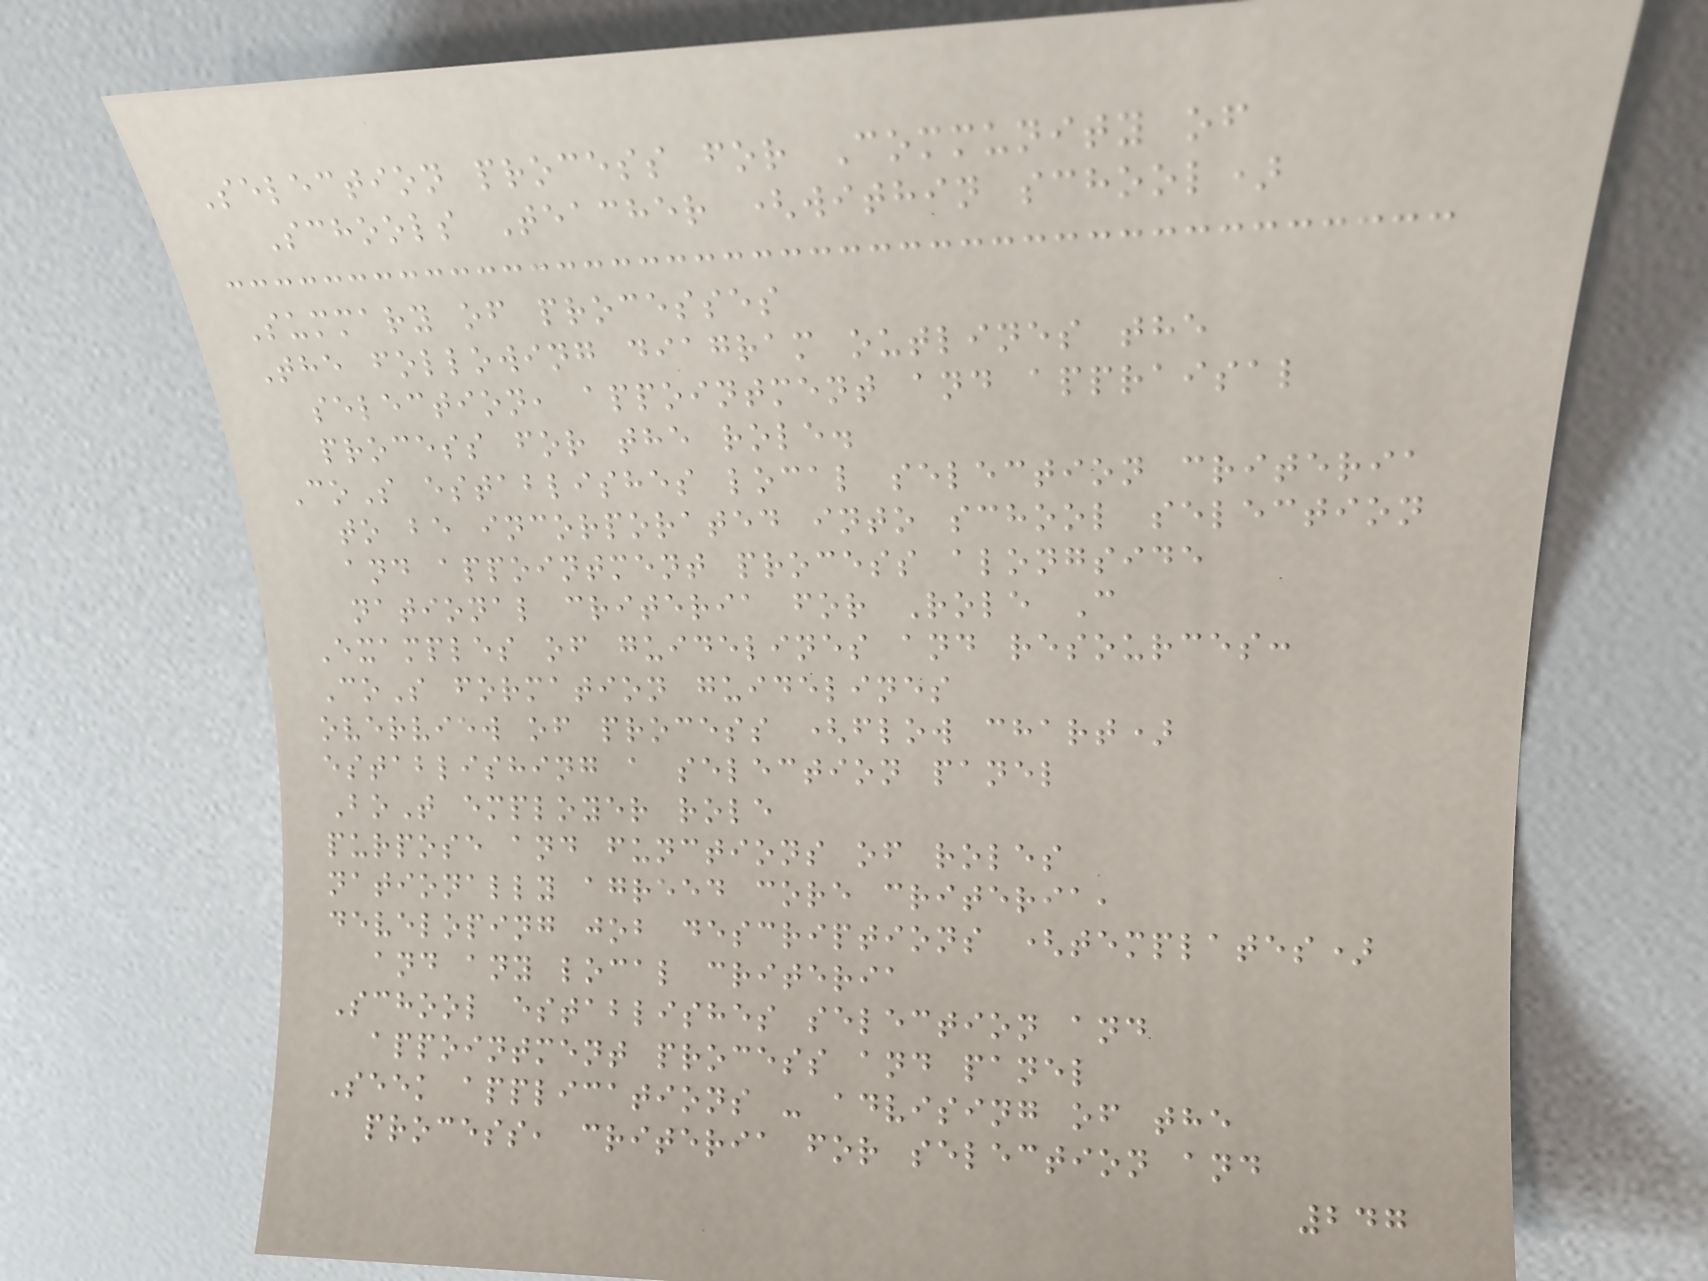Selection process for Community of
Schools Teacher (within school)
Summary of processes
The following diagram outlines the
selection, appointment and appraisal
process for the role.
CoS establishes local selection criteria
to be incorporated into school selection
and appointment process alongside
national criteria for Role C
Examples of guidelines and resources:
CoS formation guidelines
overview of process (flow chart)
establishing a selection panel
BoT employer role
purpose and functions of roles
nationally agreed core criteria,
developing job descriptions (templates)
and any local criteria
School establishes selection and
appointment process and panel
Seek applications - advising of the
process, criteria for selection and
247
